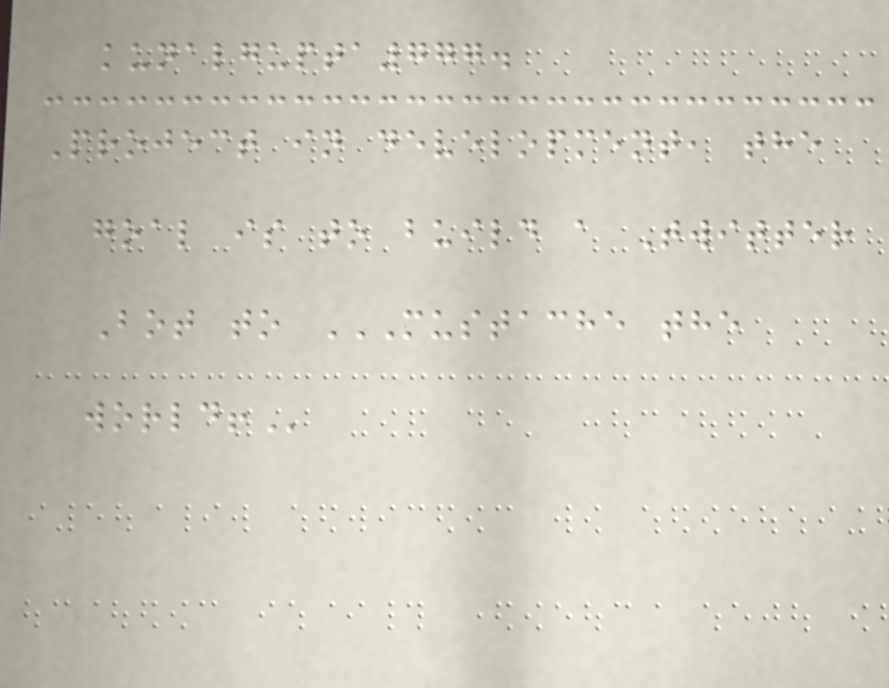kunalgupta777.
Project in development, the
goal is to build a Twitter
Bot to MUSTACHE THE
WORLD!
